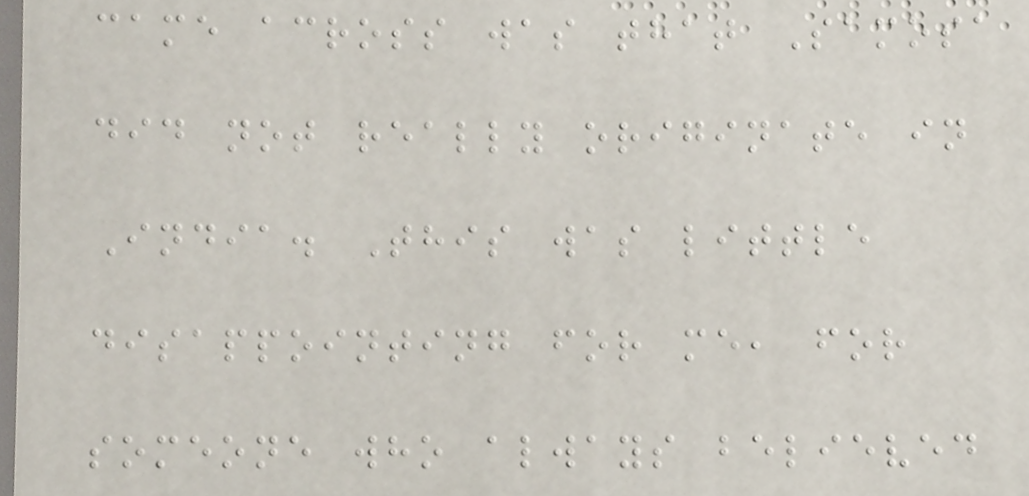came across was that Samosa
did not really originate in
India. This was little
disappointing for me, for
someone who always believed
